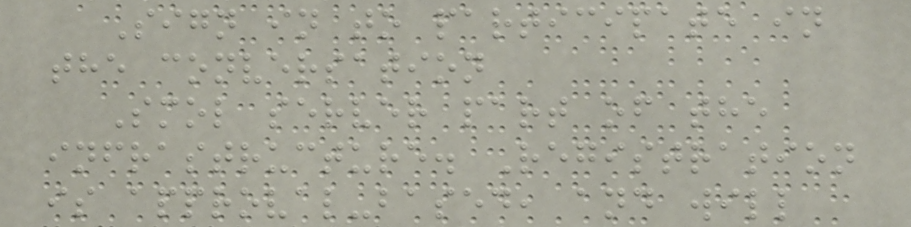Sign in to participate in
the conversation
Smol server part of the
infrastructure. Registration
is approval-based, and will
